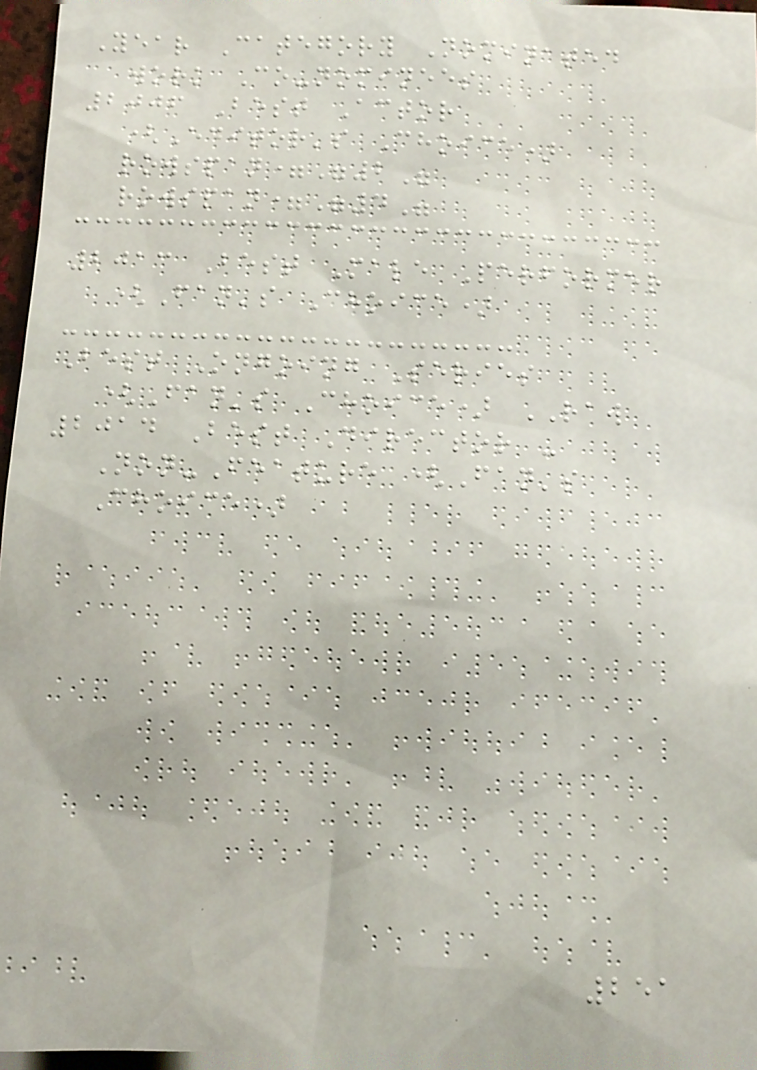Year Category Nominated
work Co-nominees
2006 Best Actor
(Editor's Choice)
rowspan="2"
rowspan="4"
2013 Best Male Performer
(Fan's Choice)
Best Ongoing Series
(Fan's Choice) RAW
2014 Best Director -
Non-Feature (Fan's
Choice)
251
